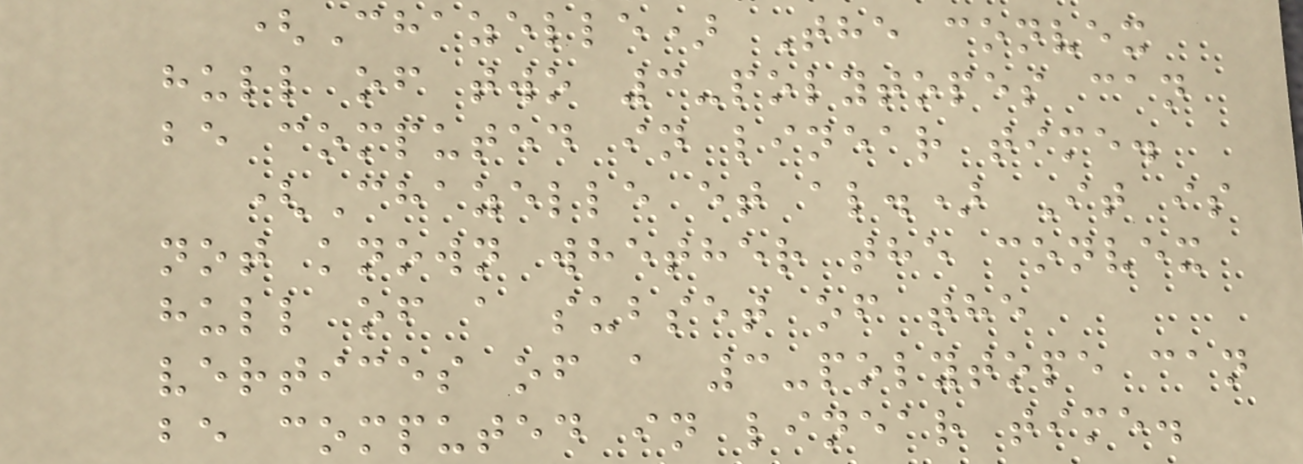(Chazelle) The convex
hull of two 3-polytopes can
be computed in linear time.
(Chazelle et al.) It is
not known whether the convex
hull of a subset of the
vertices of a 3-polytope can
be computed in linear time.
